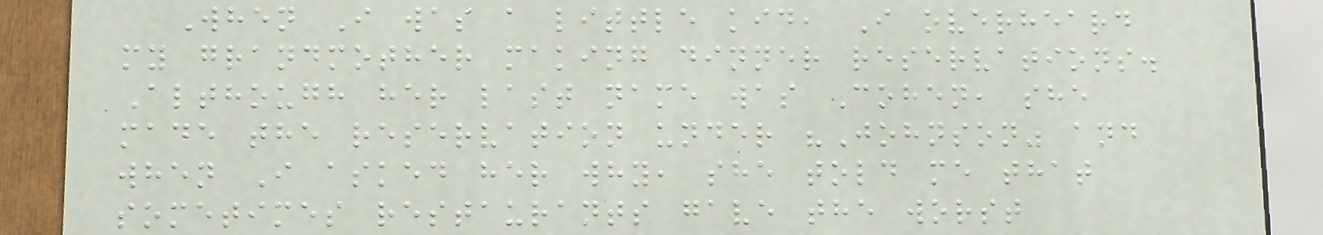When I was a little kid, I overheard
my grandmother making dinner reservations.
Although her last name was Cohen, she
made the reservation under "Johnson" and
when I asked her why, she told me that
sometimes restaurants gave the worst
